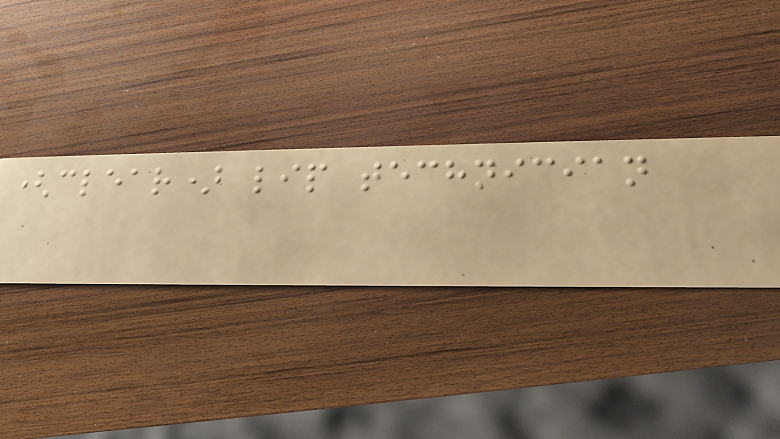(clear) lip technician
